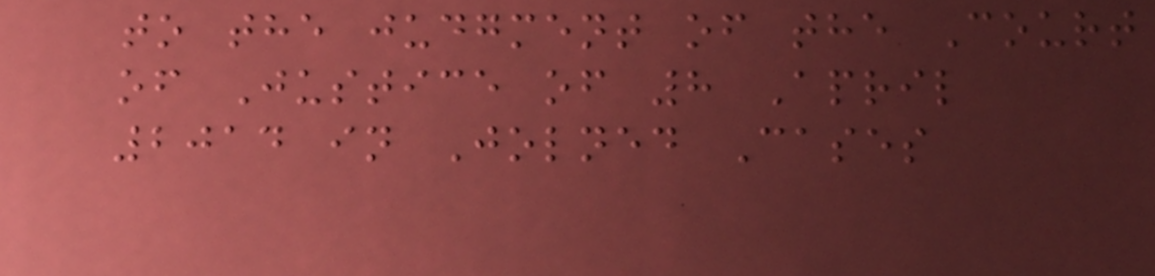to the judgment of the Court
of Justice of 8 April
2014 in Jolned Cases
